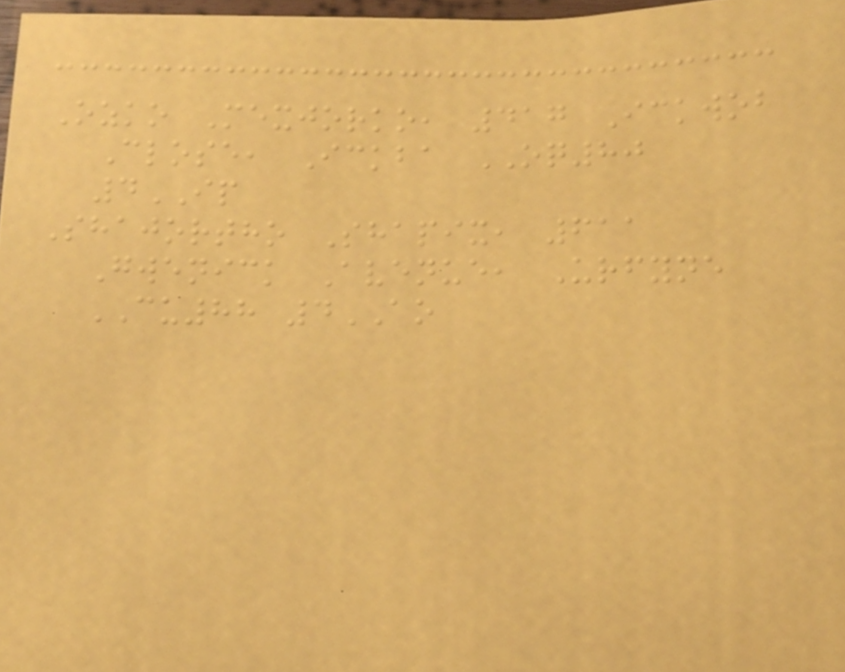Ozko Mexjorko, 417 Ickwob
Close, Ickba OQ80
4IP
Shajortho Shapix, 611
Gwenick Avenue, Urfyne
CU88 4AO
